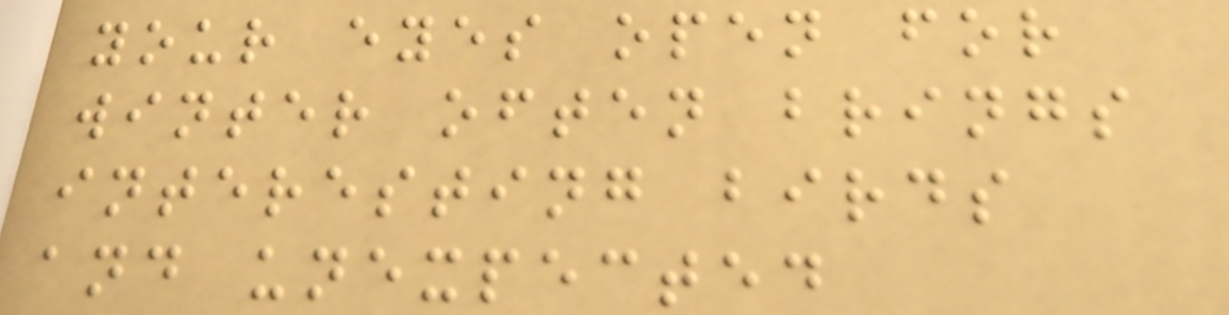your eyes open for
winter often brings
interesting birds
and unexpected
